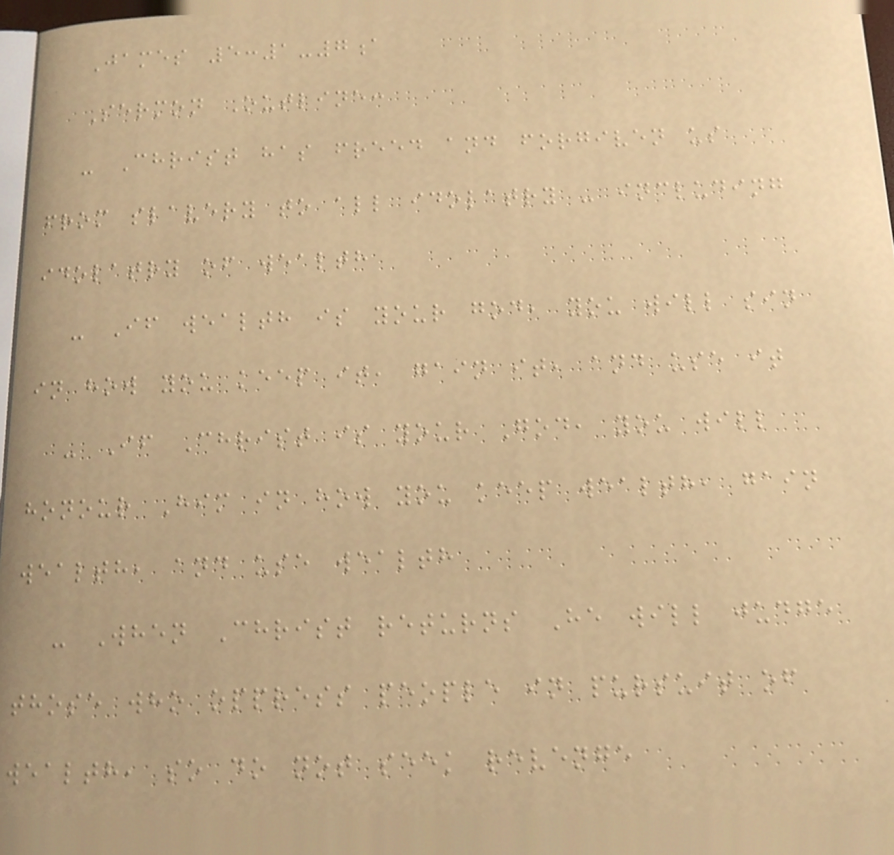James 5:1-7a
Sermon Outline:
- Christ has freed and forgiven us
from slavery to all idolatry - including
idolatry of wealth
- If wealth is your god, you will sin
in how you keep it, gain it, and use it
- If Christ is your God, you will
honour Him in how you keep wealth, gain
wealth, and use wealth
- When Christ returns He will judge
those who oppress people in pursuit of
wealth, so do not seek revenge
